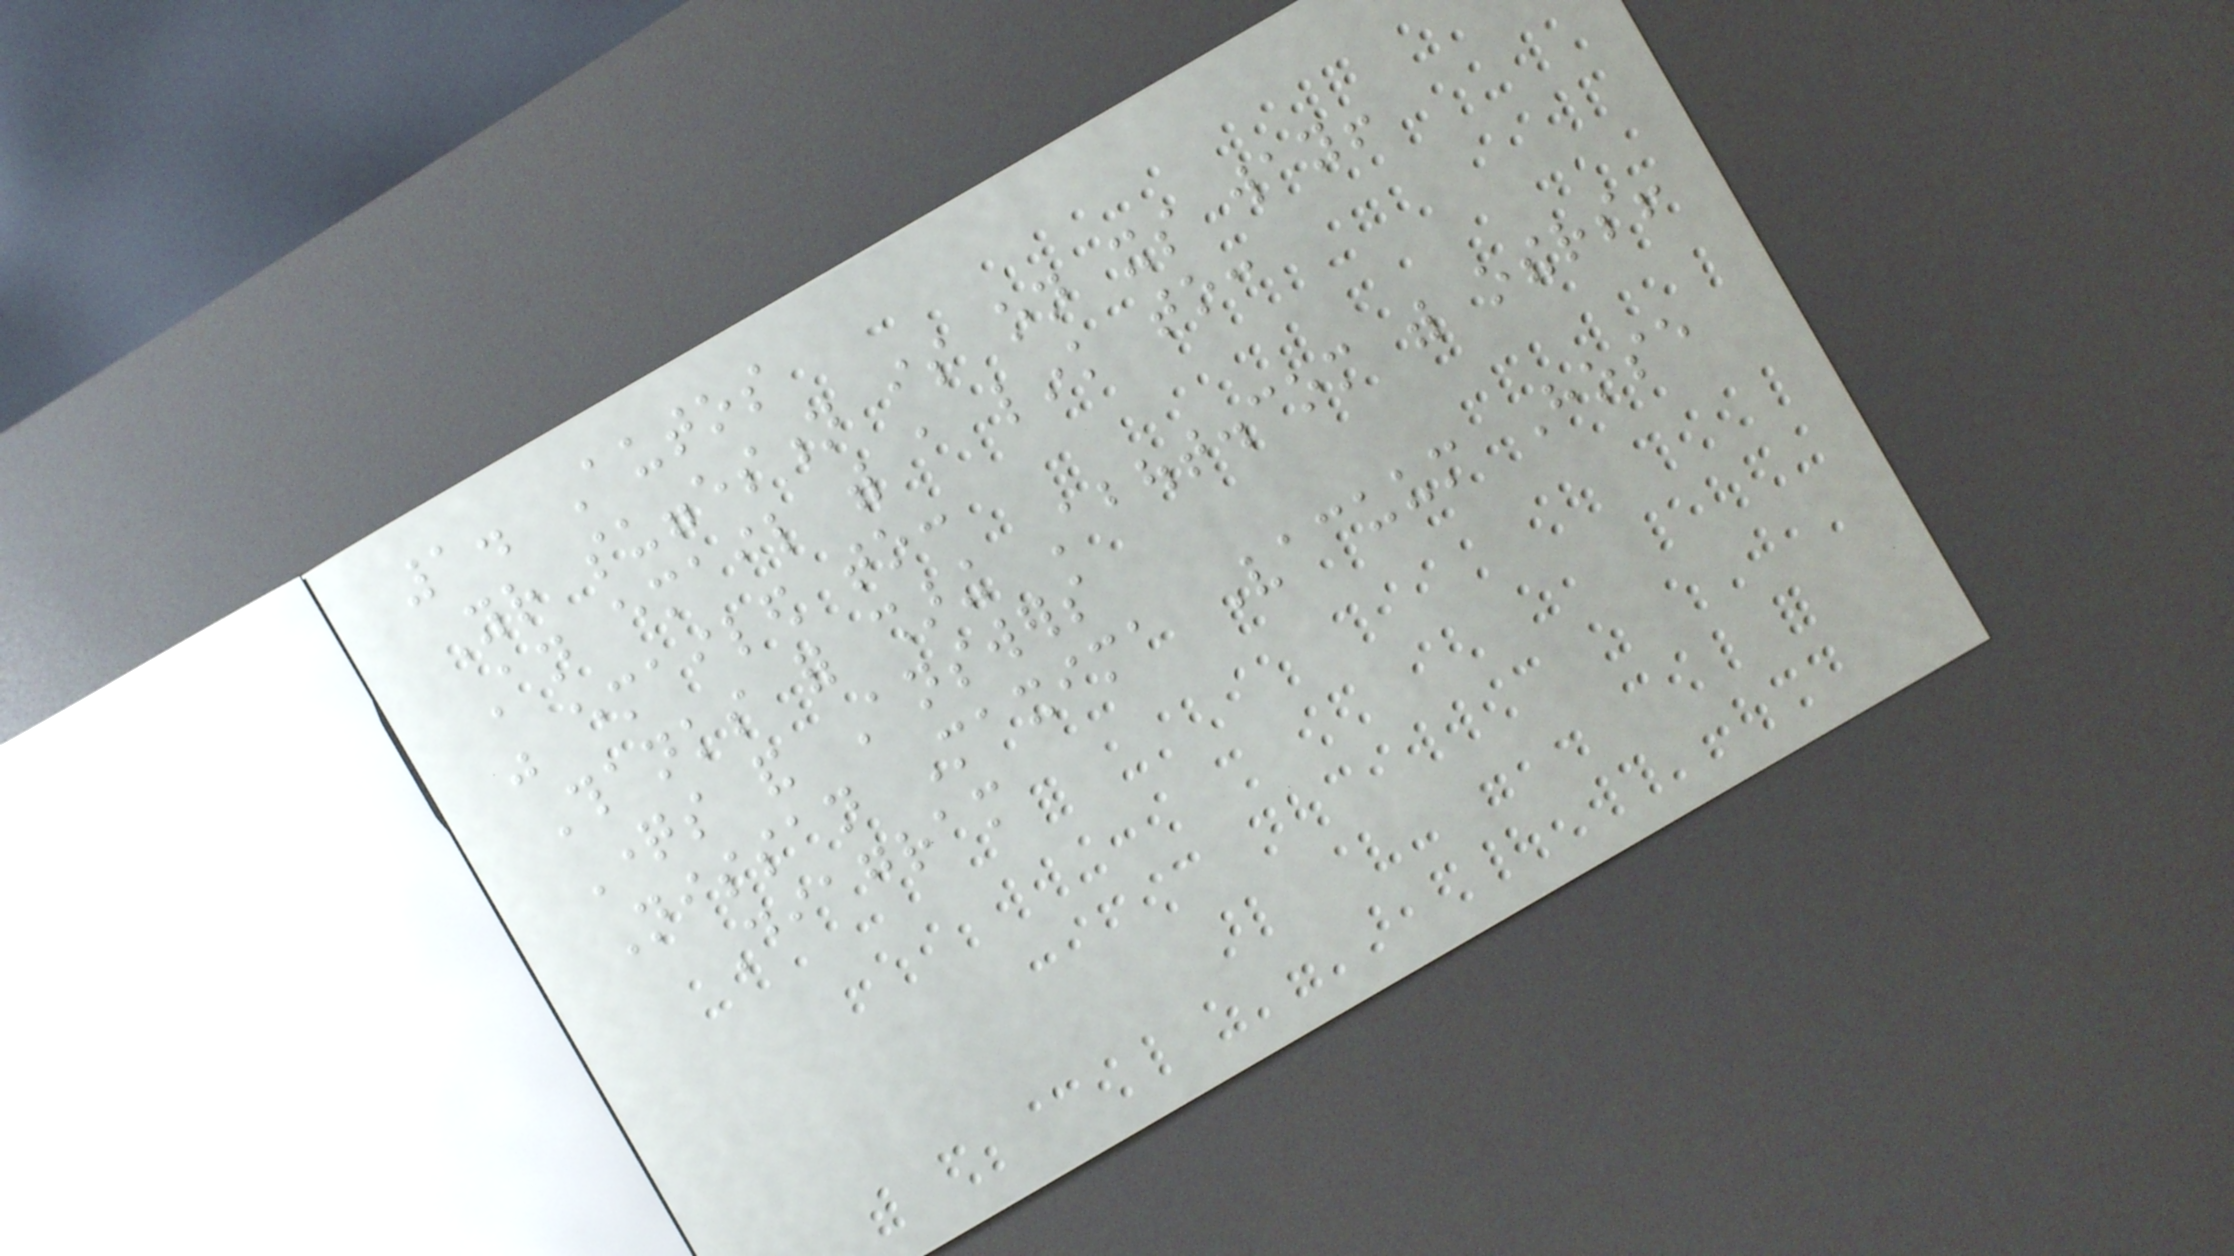1. Autos
Your suggestion is on its way!
An email with a link to:
was emailed to:
Thanks for sharing About.com with others!
Questions and Answers
Nissan Maxima Vacuum Hose
Diagram
